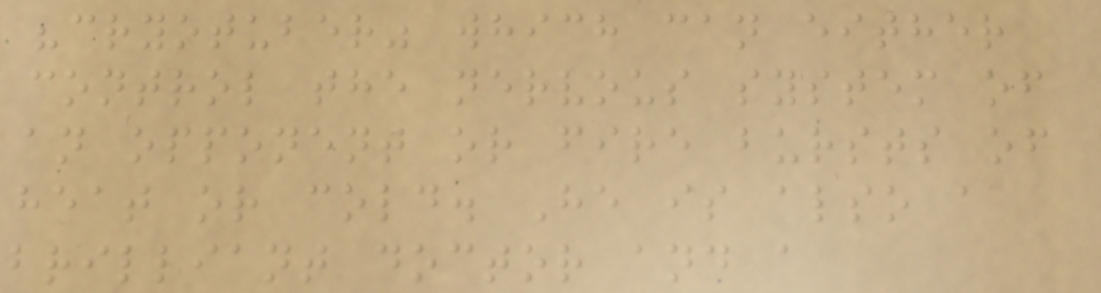"cryotuber" which can either
control the nervous system of
an opponent or fire bursts of
heat or cold. He is also a
brilliant doctor and a
